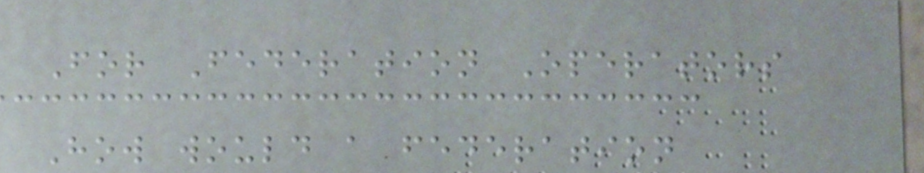For Federation Operators
How would a federation
